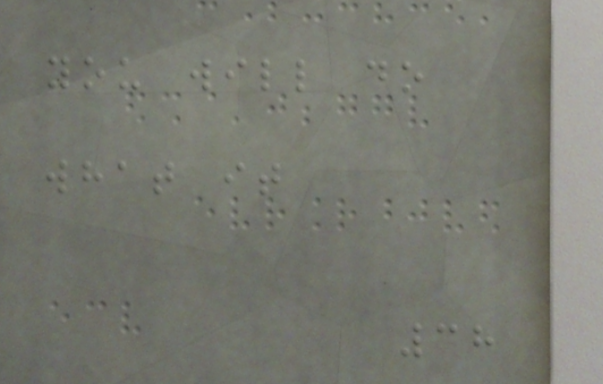you will do
what it
38
